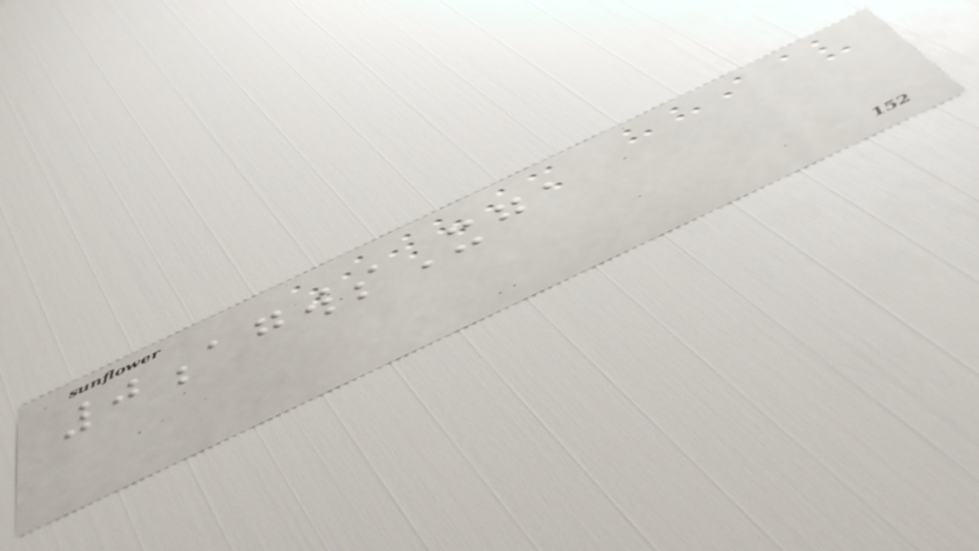0agwsXga
